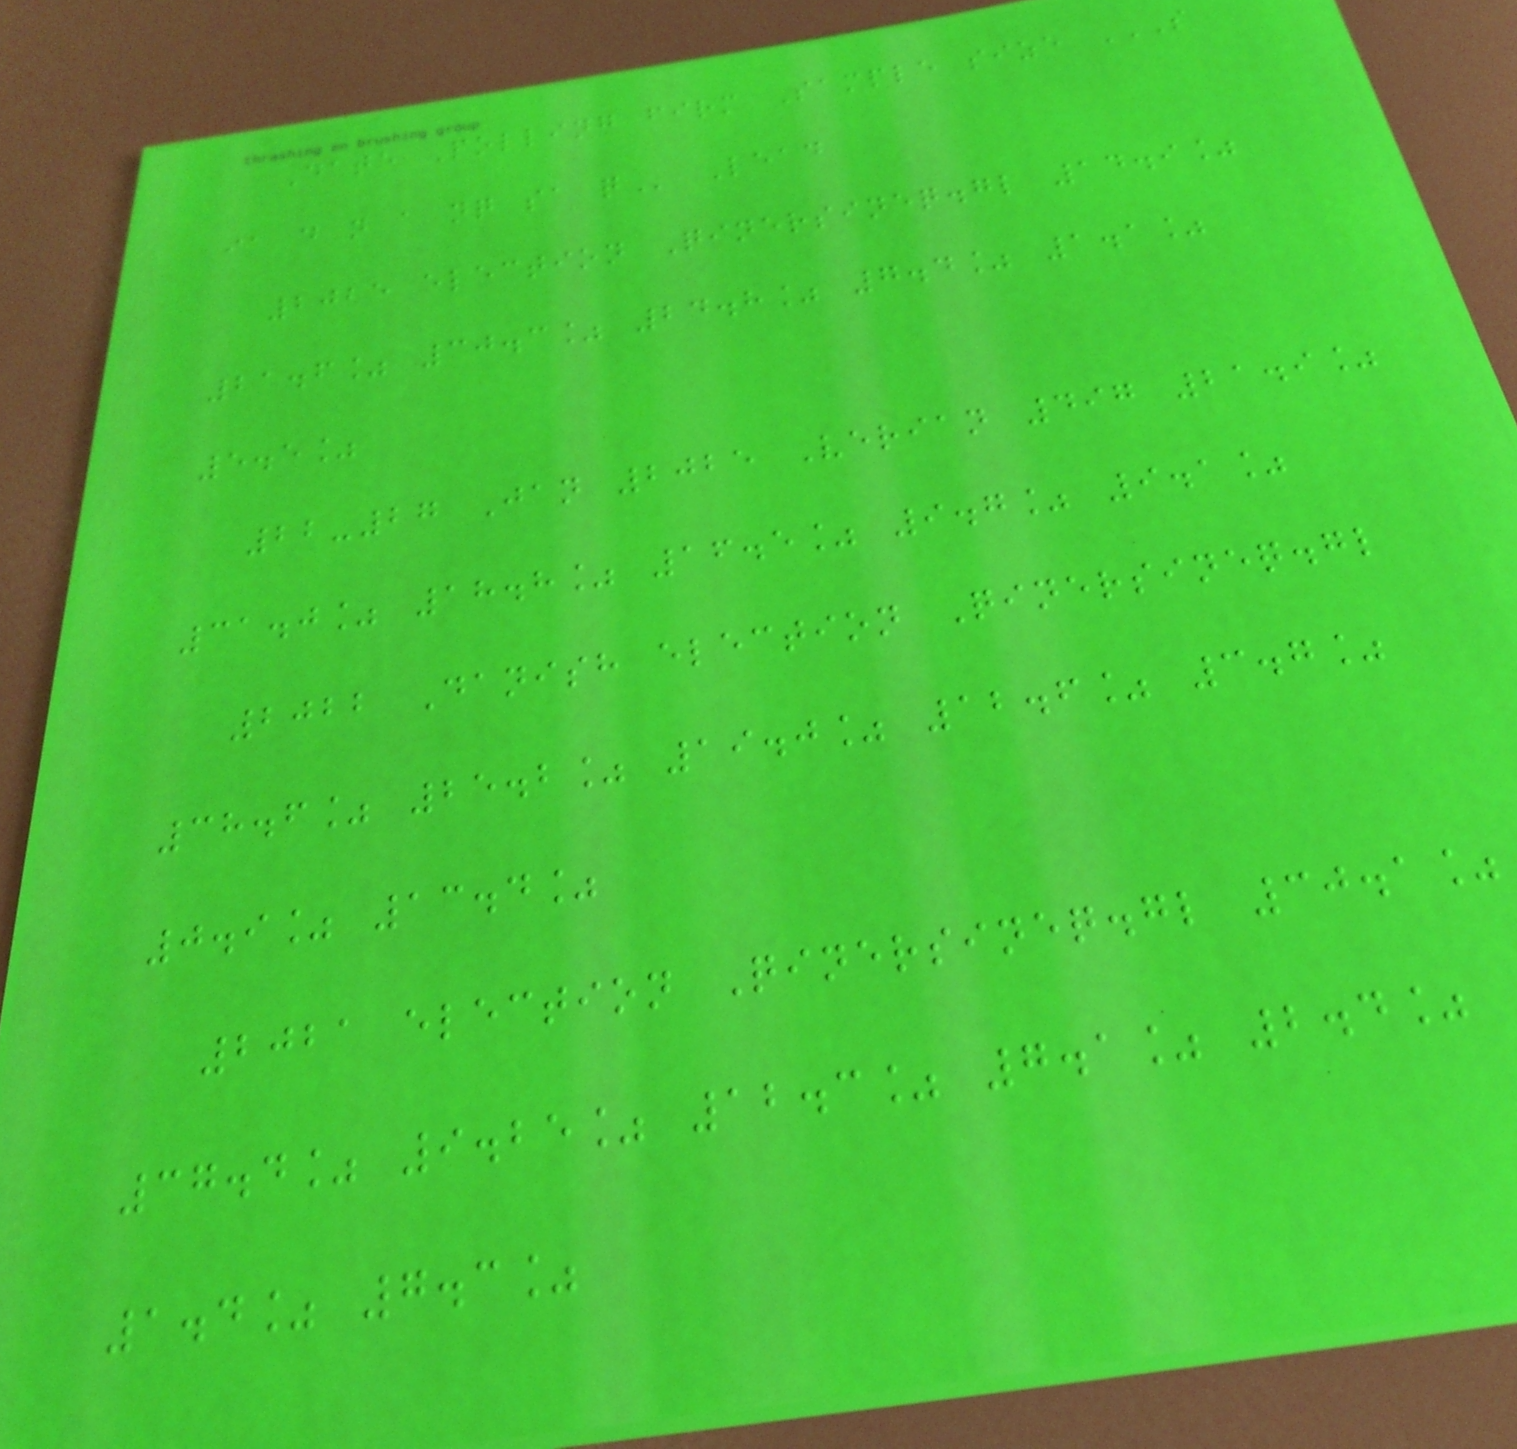Date Polling firm Sample size S
IA D N A NQ SA Q Lead
2025 election Qinersineq.gl 14.9%
21.6% 30.3% 24.8% 7.4% 1.1%
5.5%
22-27 Jan 2025 Verian 497 21.9%
31.0% 18.8% 16.5% 9.7% 9.1%
2022 Danish election Qinersineq.gl
38.6% 25.2% 19.0% 12.6% 3.7%
0.9% 13.4%
2021 election Qinersineq.gl 30.1%
37.4% 9.25% 12.3% 7.1% 2.4%
1.4% 7.3%
